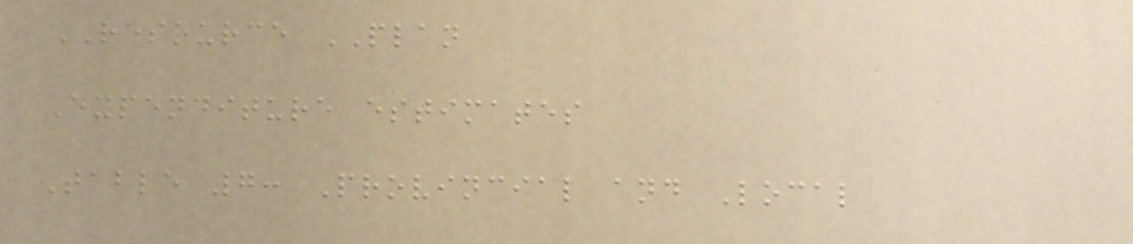RESOURCE PLAN
Expenditure estimates
Table 7: Provincial and Local
